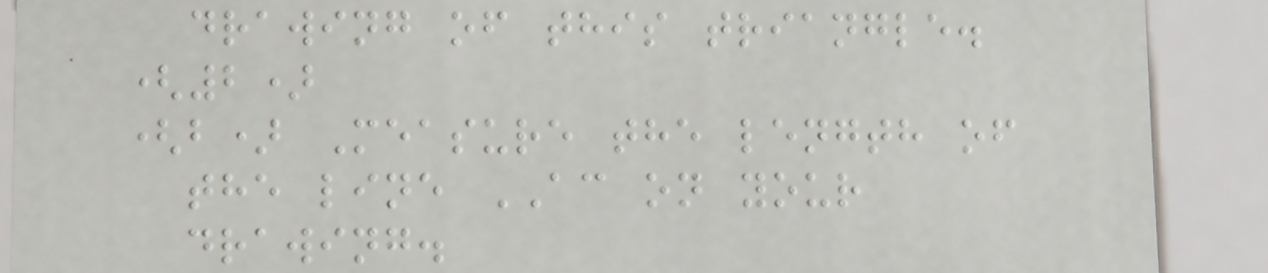drawing of this triangle.
(2)
(b) Measure the length of
the line AC on your
drawing.
